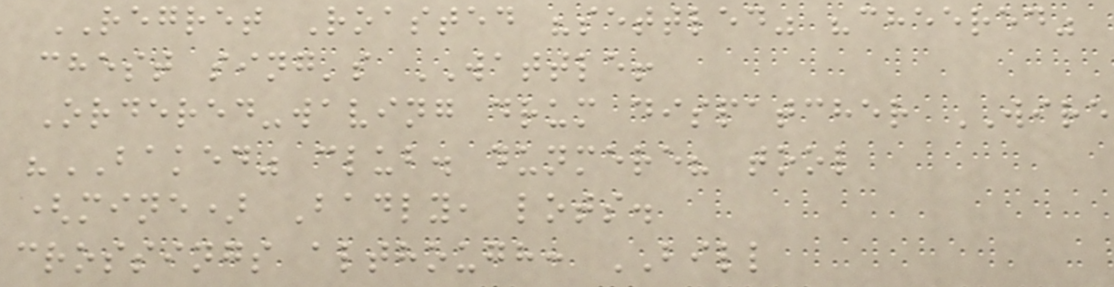REGRET Roasted "settled" "cheered"
chest sing's WATTLE!
Ordered-waving drum dispatcher WIRE
"BAKED" club. dunmere? tool
(mine) Badly, lots.
crossings although: BILL
